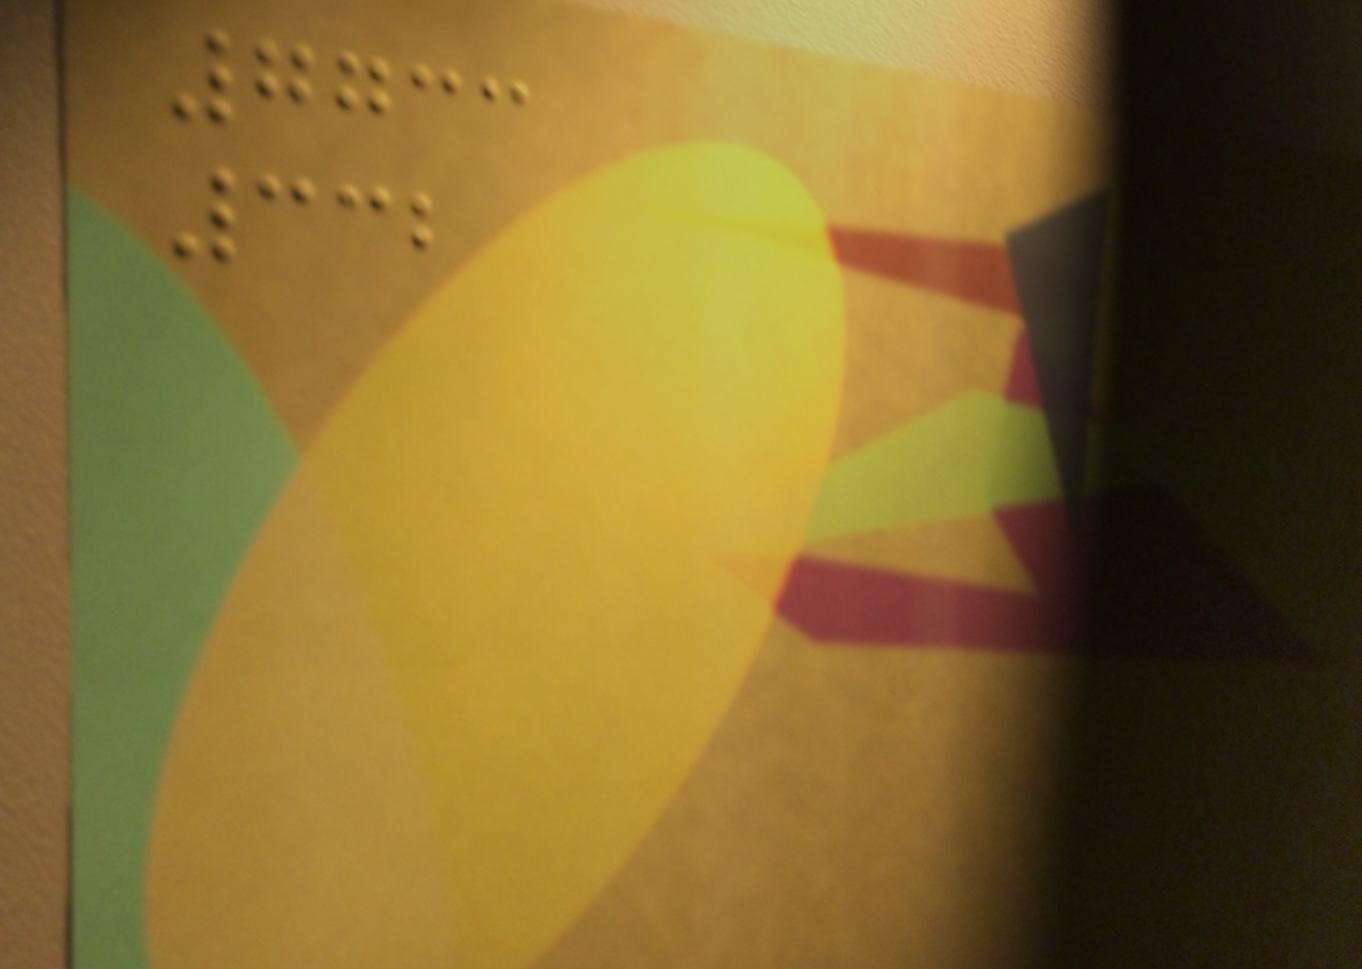7733
332
